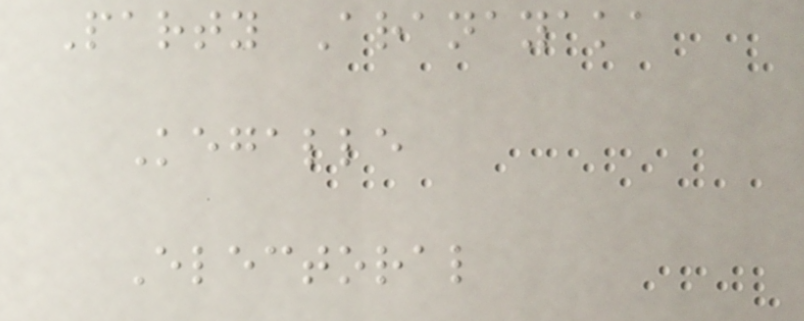Party Aranayaka
Kegalle
Electoral
